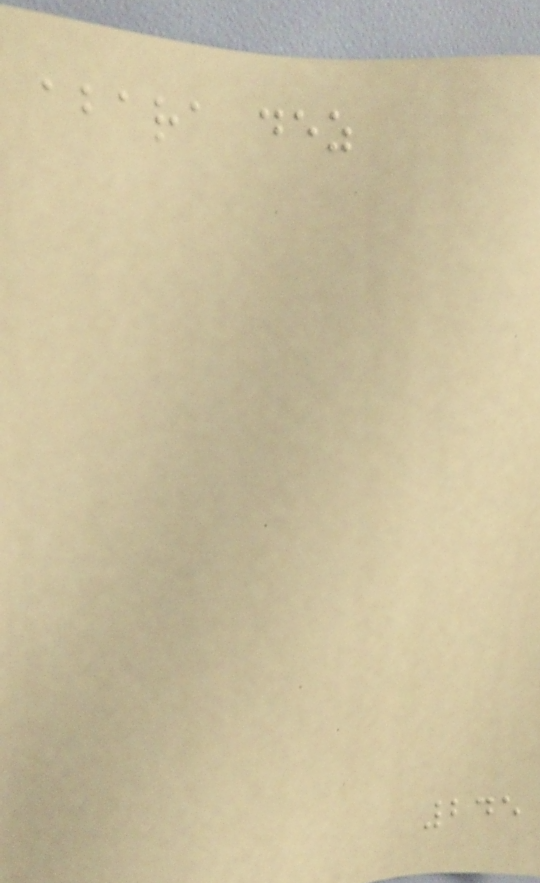abara dez
245
